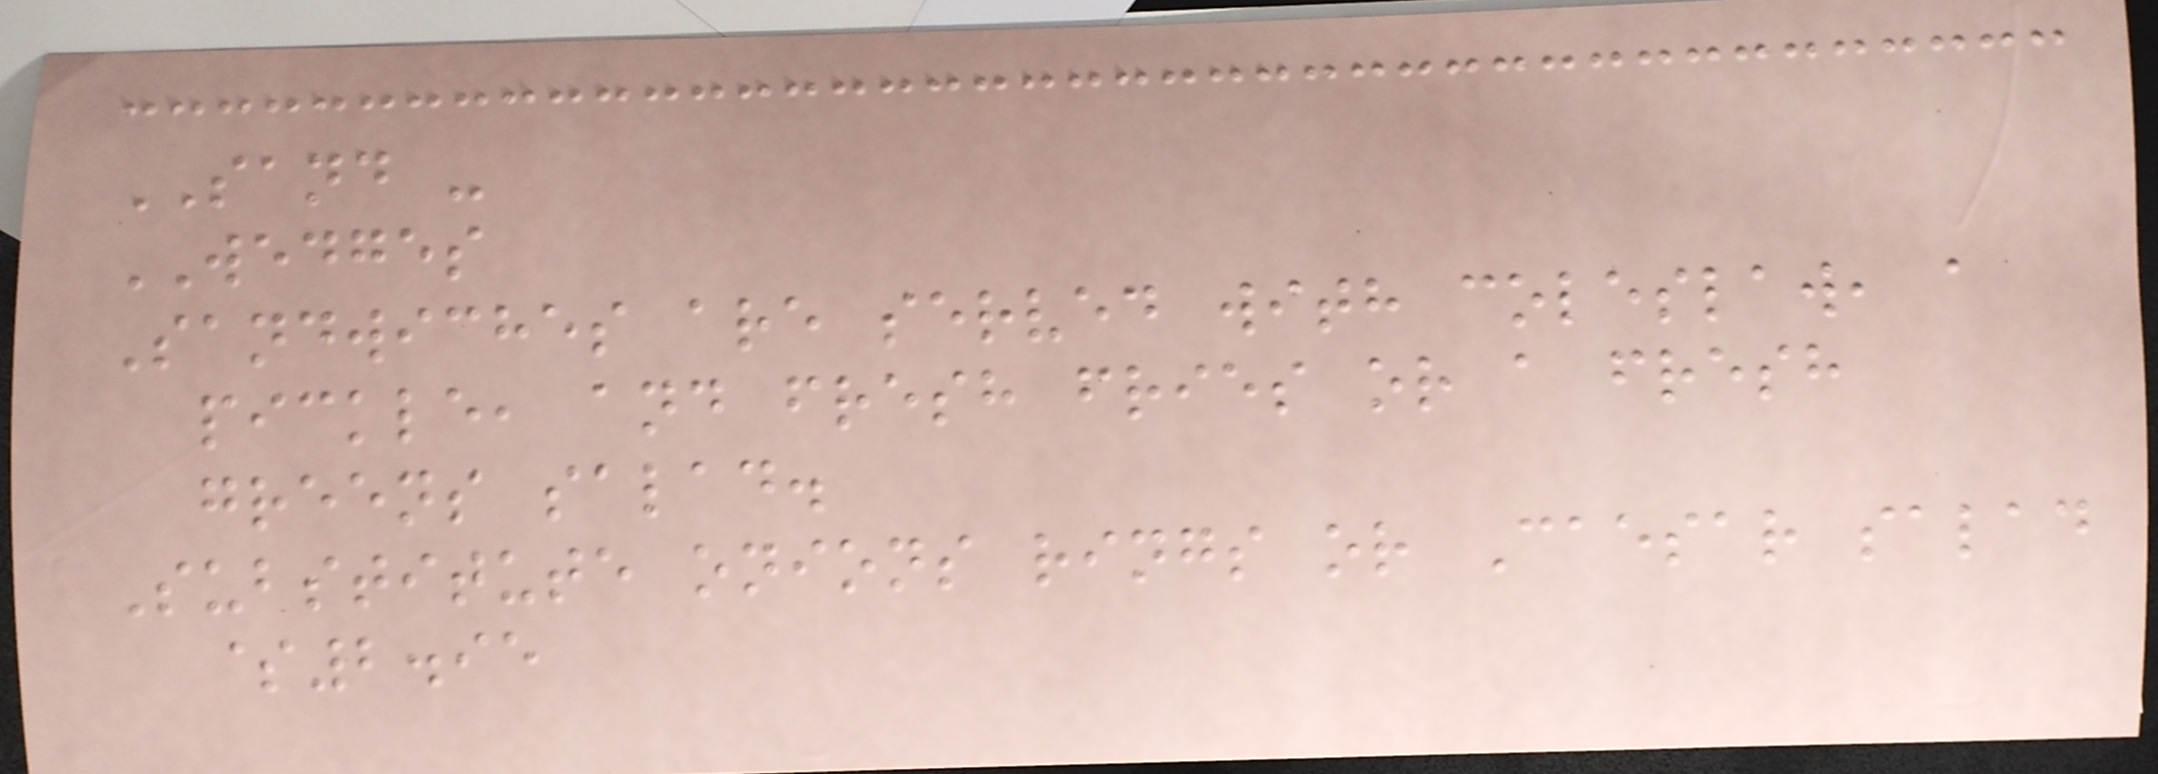SAND -
WEDGES
Sandwiches are served with coleslaw, a
pickle, and fresh fries or a fresh
greens salad.
Substitute onions rings or Caesar salad
$2.95
